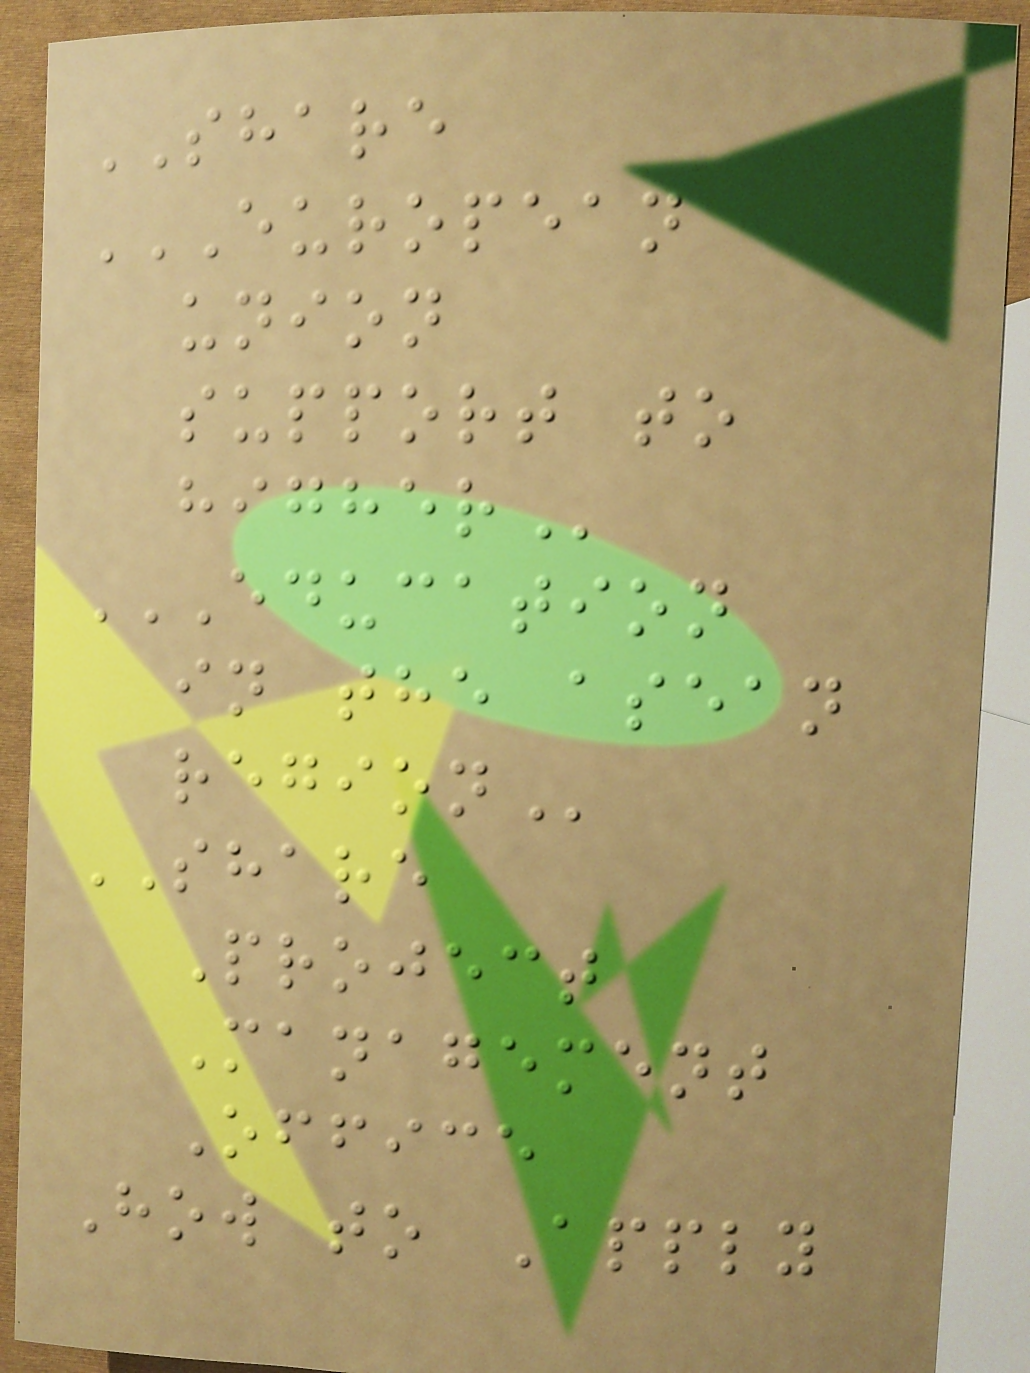SHARE
EUROPEAN
UNION
SUPPORT TO
HIGHER
EDUCATION
IN THE ASEAN
REGION
SHARE
Project
Management
Office
How to Apply
